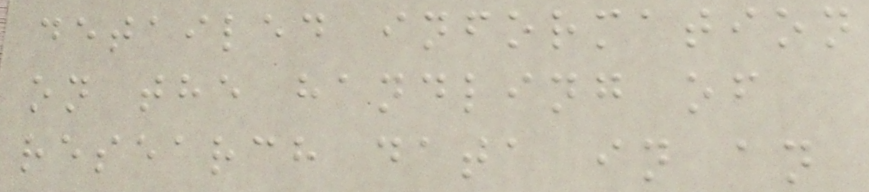detailed information
on the handling of
research data in an
